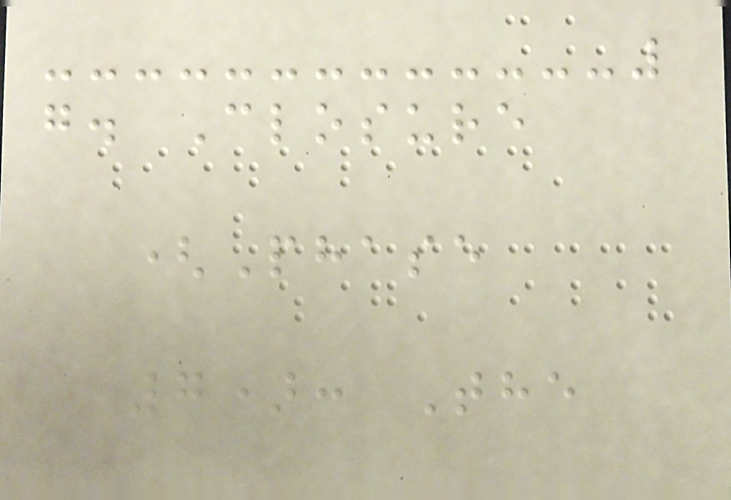g. Closure
(Phase
7): The
